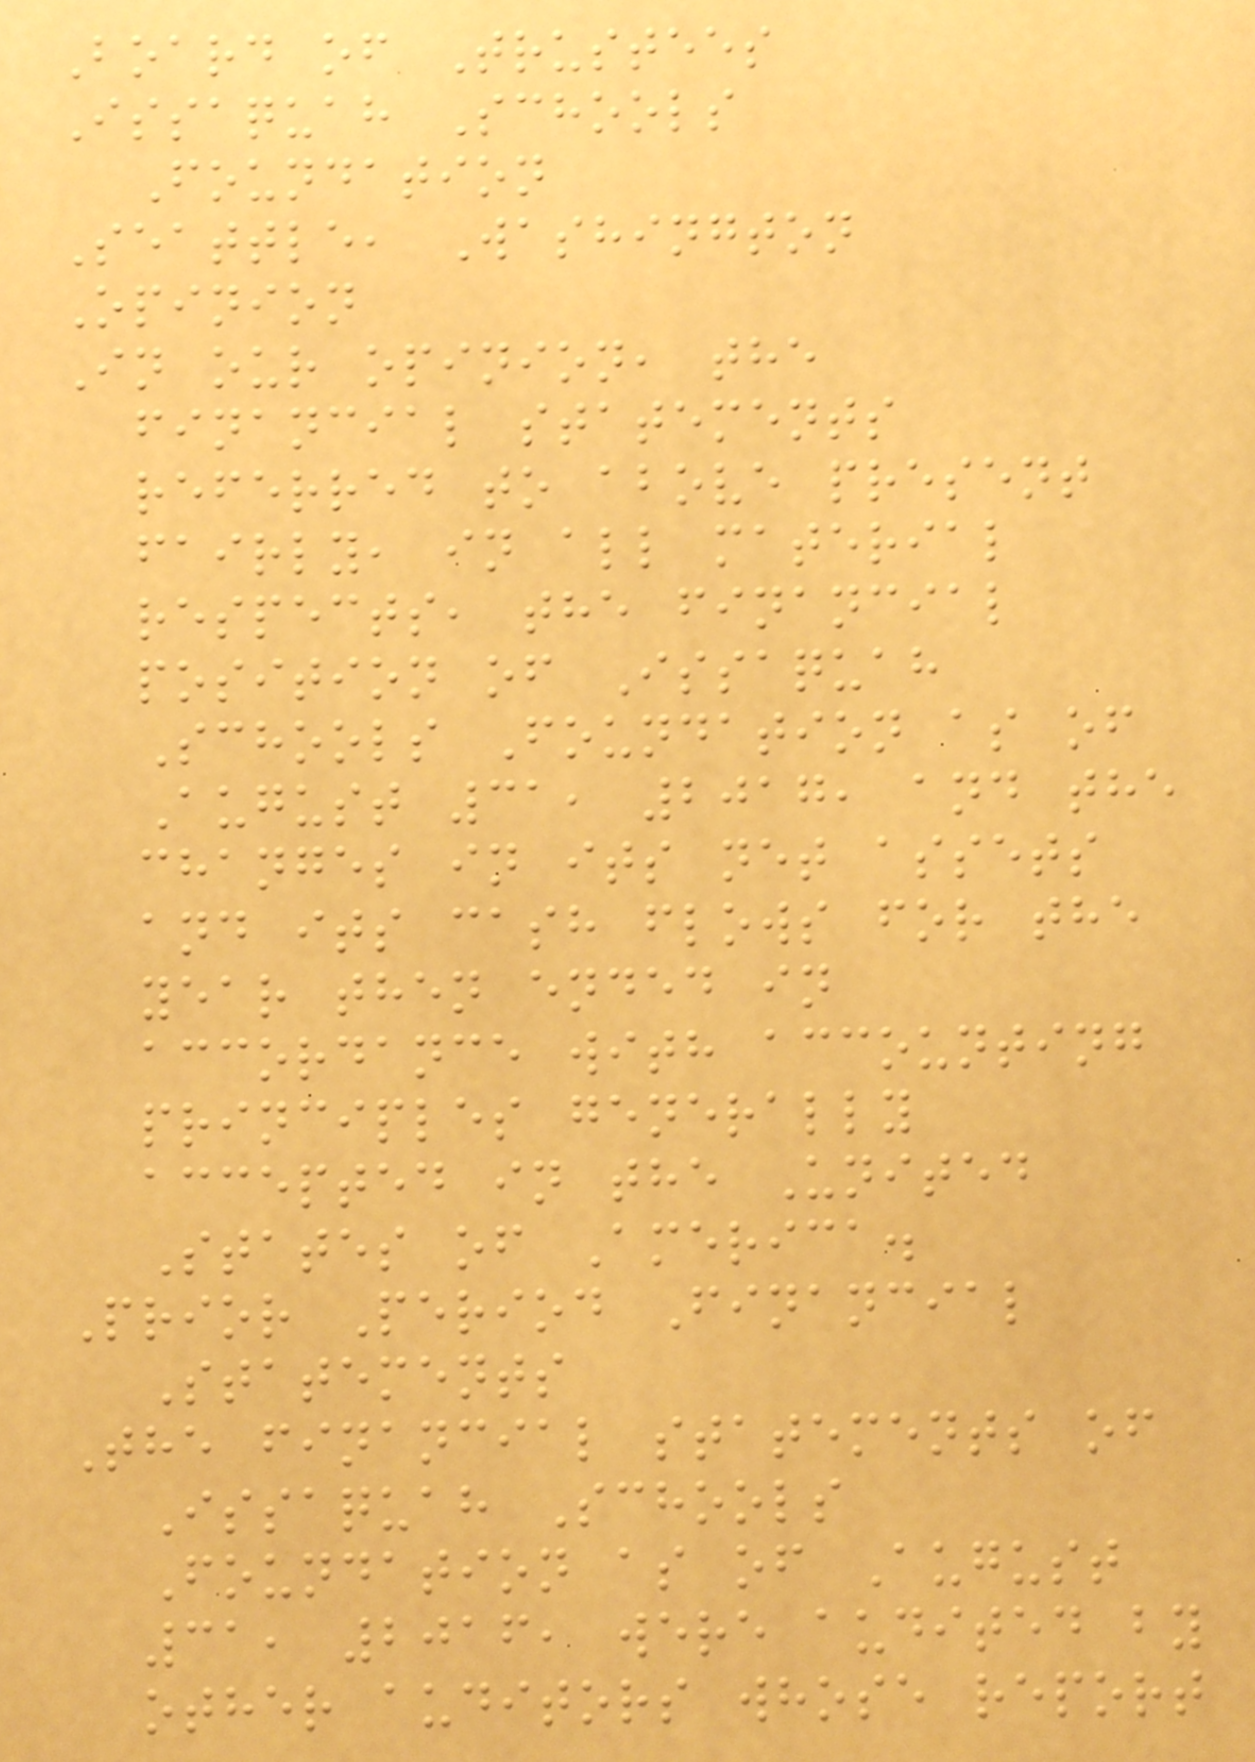Board of Trustees
Issaquah Schools
Foundation
Seattle, Washington
Opinion
In our opinion, the
financial statements
referred to above present
fairly, in all material
respects, the financial
position of Issaquah
Schools Foundation as of
August 31, 2017, and the
changes in its net assets
and its cash flows for the
year then ended in
accordance with accounting
principles generally
accepted in the United
States of America.
Prior Period Financial
Statements
The financial statements of
Issaquah Schools
Foundation as of August
31, 2016, were audited by
other auditors whose report
